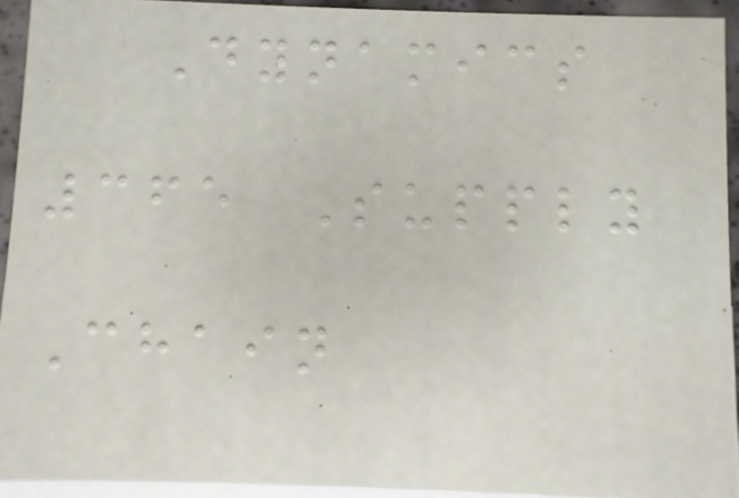Dynamics
365 Supply
Chain
